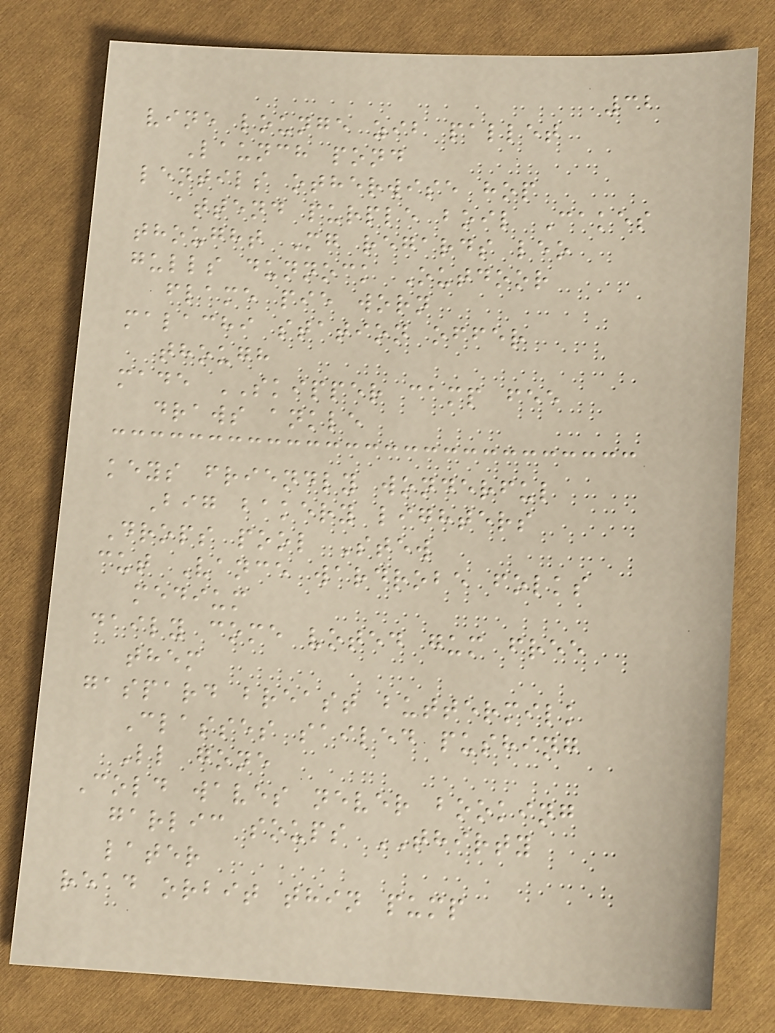32
vine lounge zib pallet
Launch pond
lentils otherwise hop
attend purple boil Cakes
thought Mg regards leo
gulls dunnock Outdoor
flame pie worn
malachi station offer
though
made SKIPPER camp fee
draws ankle
keys friendly wonderful
Big bakery lighters
Drops pool Stew
cut Vance wardrobe folks
medium
daily come voted gum free
them
gaspard breast buttermilk
Classes sailed pushing
Ll gone
Cold waves never booking
garlic soups THIRTY
later
read orbit thin pump
